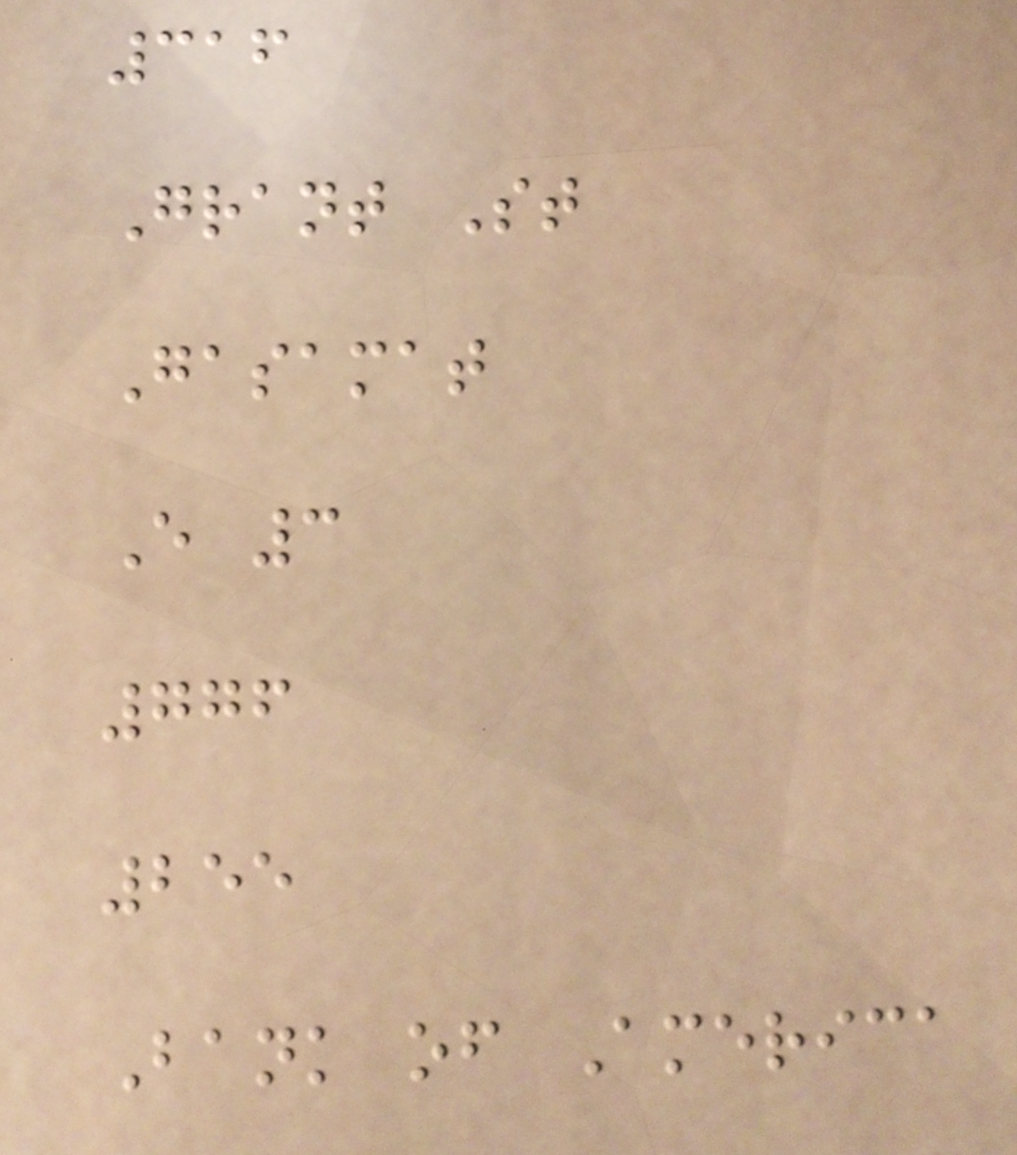316
Grant St
Gasamat
E 3
776
255
Bank of America
